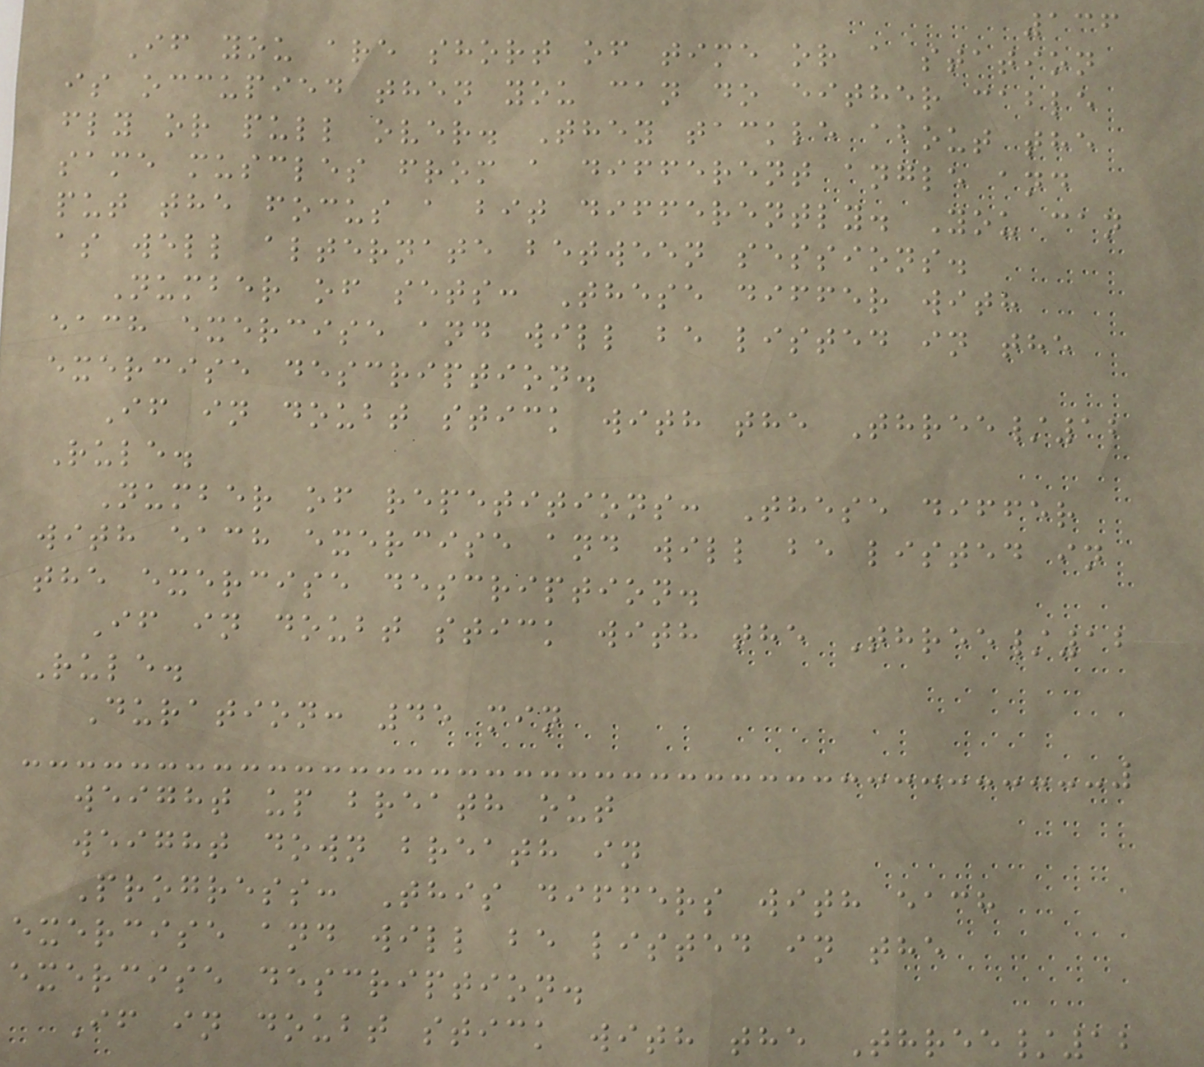136
If you are short of time or a station
is occupied then you can do either cable
fly or pull over. They tackle about the
same muscles from a different angle and
put the focus a bit differently. You can
as well alternate between sessions.
Number of sets: These differ with
each exercise and will be listed in the
exercise description.
If in doubt stick with the Three/12
Rule.
Number of repetitions: These differ
with each exercise and will be listed in
the exercise description.
If in doubt stick with the Three/12
Rule.
Duration: 45 min
weight up breath out
weight down breath in
Progress: This differs with each
exercise and will be listed in the
exercise description.
If in doubt stick with the Three/12
